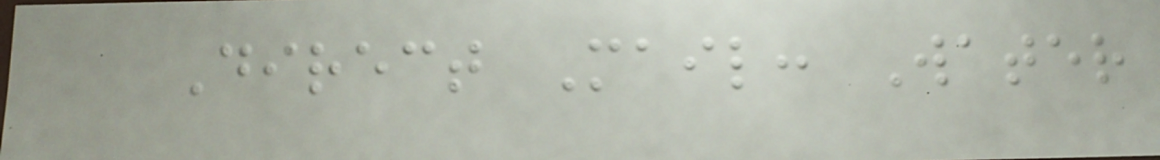Direct Mail: Water
